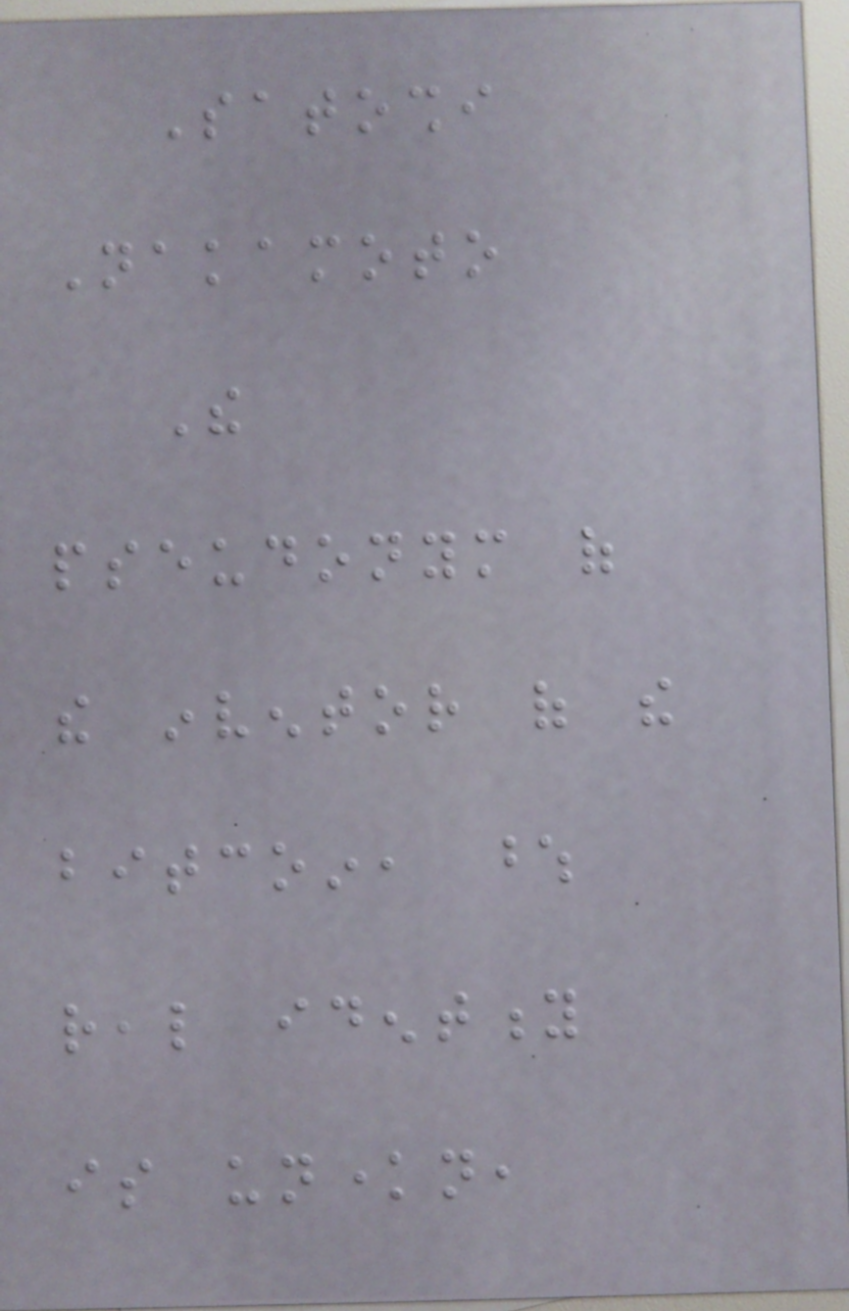Satoshi
Nakamoto
The
pseudonym of
the inventor of the
bitcoin, whose
real identity
is unknown,
